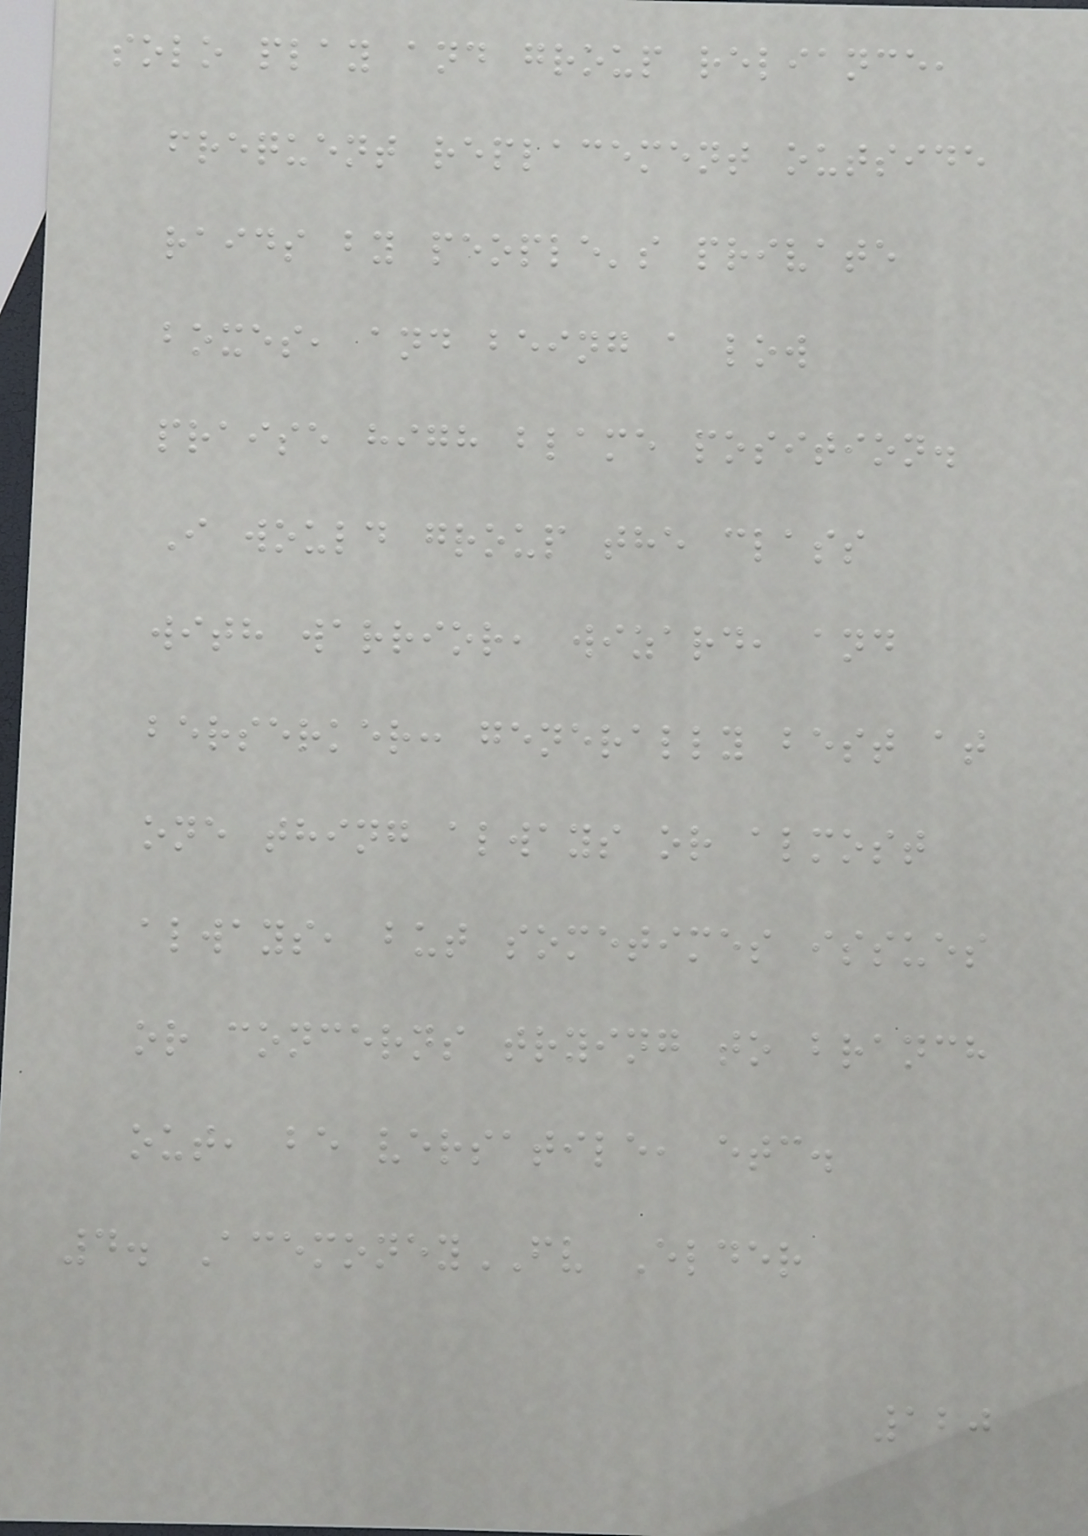solo play and group reliance,
frequent replacement outside
raids by people's private
boxes, and being a low
praise high blame position.
I would group the class
with warrior, wizard, and
berserker: generally best at
one thing always or almost
always, but sometimes issues
or concerns trying to branch
out, be versatile, etc.
4. AcemoneyFV Elder
120
